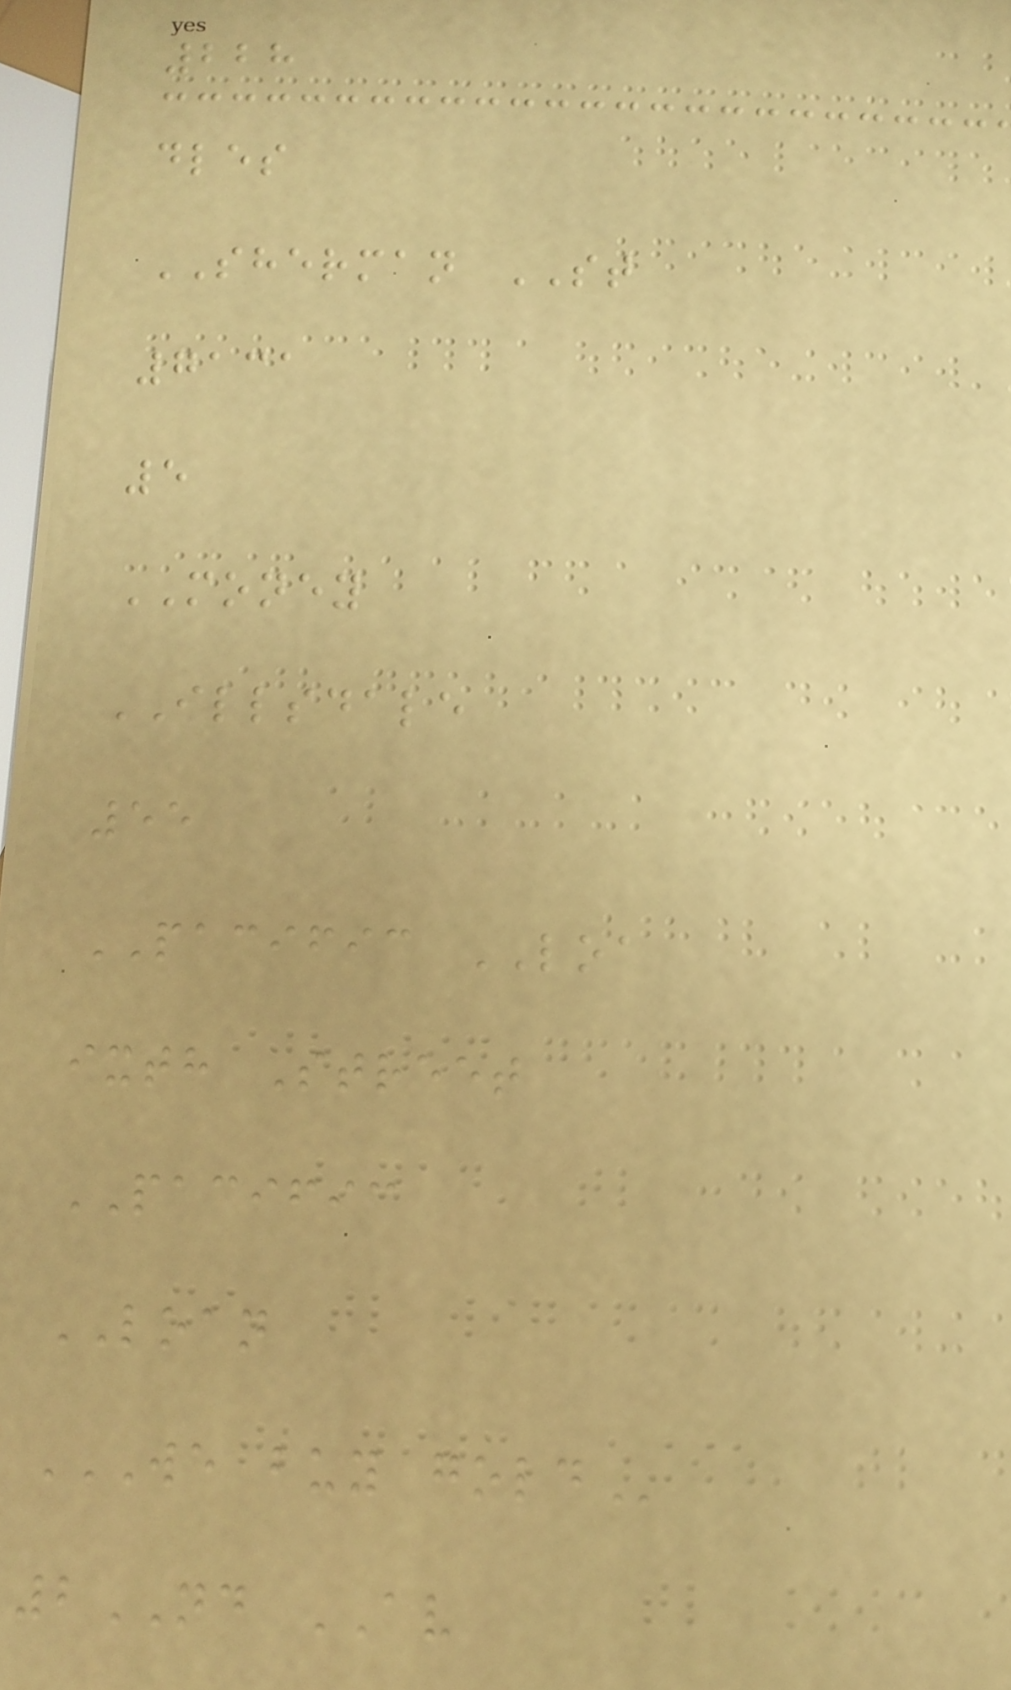228
dles
SHERMAN ST
7131
5
MONEY
ILLSDALE
55
PACIFIC LOA
ixth Street
PACIFIC
LOAN
WE BUY GOLD
2ND AV
